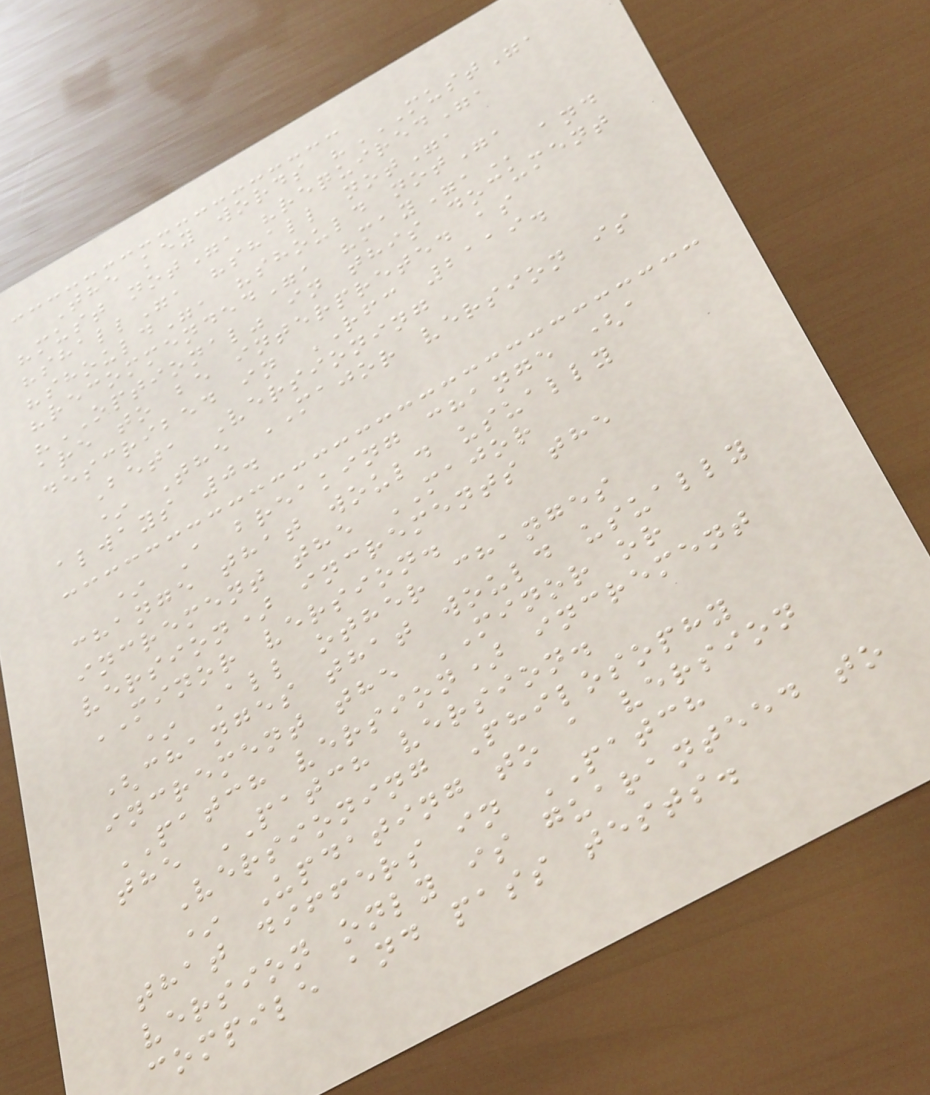The key words "MUST",
"MUST NOT", "REQUIRED",
"SHALL", "SHALL NOT",
"SHOULD", "SHOULD NOT",
"RECOMMENDED", "MAY", and
"OPTIONAL" in this document
are to be interpreted as
described in RFC 2119.
Beta Versioning
* The MAJOR version is
always 0.
* A breaking change (a
change that would usually
increment the MAJOR
version) increments the
MINOR version.
* All other changes
(changes that would usually
increment the MINOR or
PATCH version) increment
the PATCH version.
Versioning Philosophy
* Updating to a version
that differs in PATCH
version only is guaranteed to
compile and pass tests.
